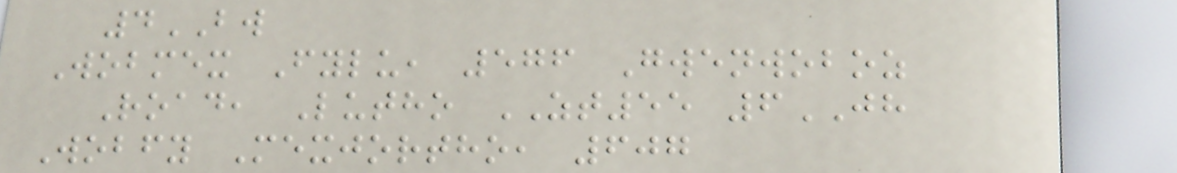4BW
Wobmex Fylu, 576 Gwenwoboz
Road, Lutho ZT55 6JH
Wobfy Mexjortho, 607
